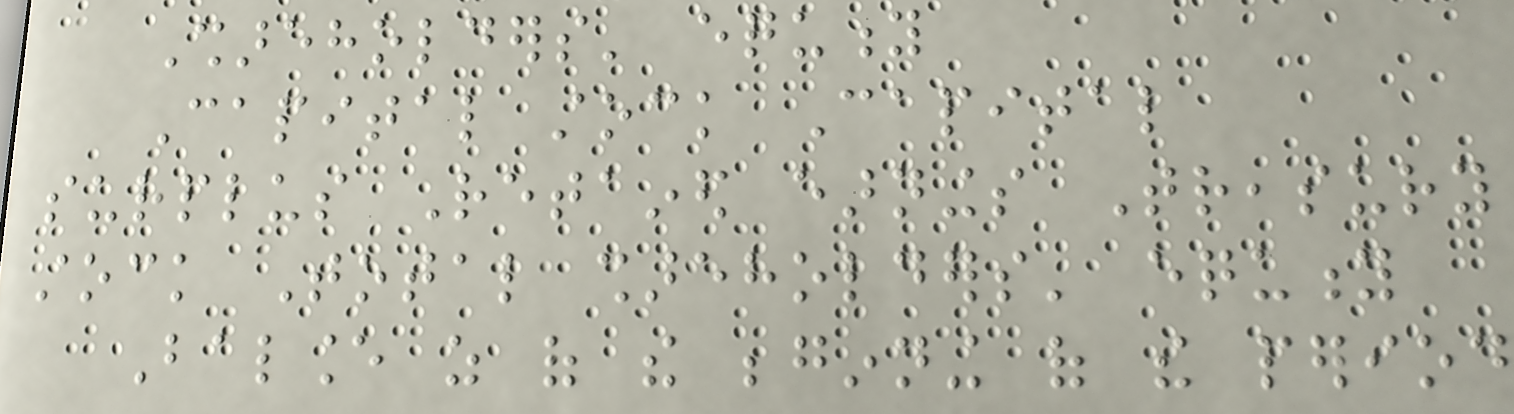Shareholders' equity
Capital stock Capital
surplus Retained earnings Treasury
stock Total shareholders' equity
Balance as of the beginning of the period
